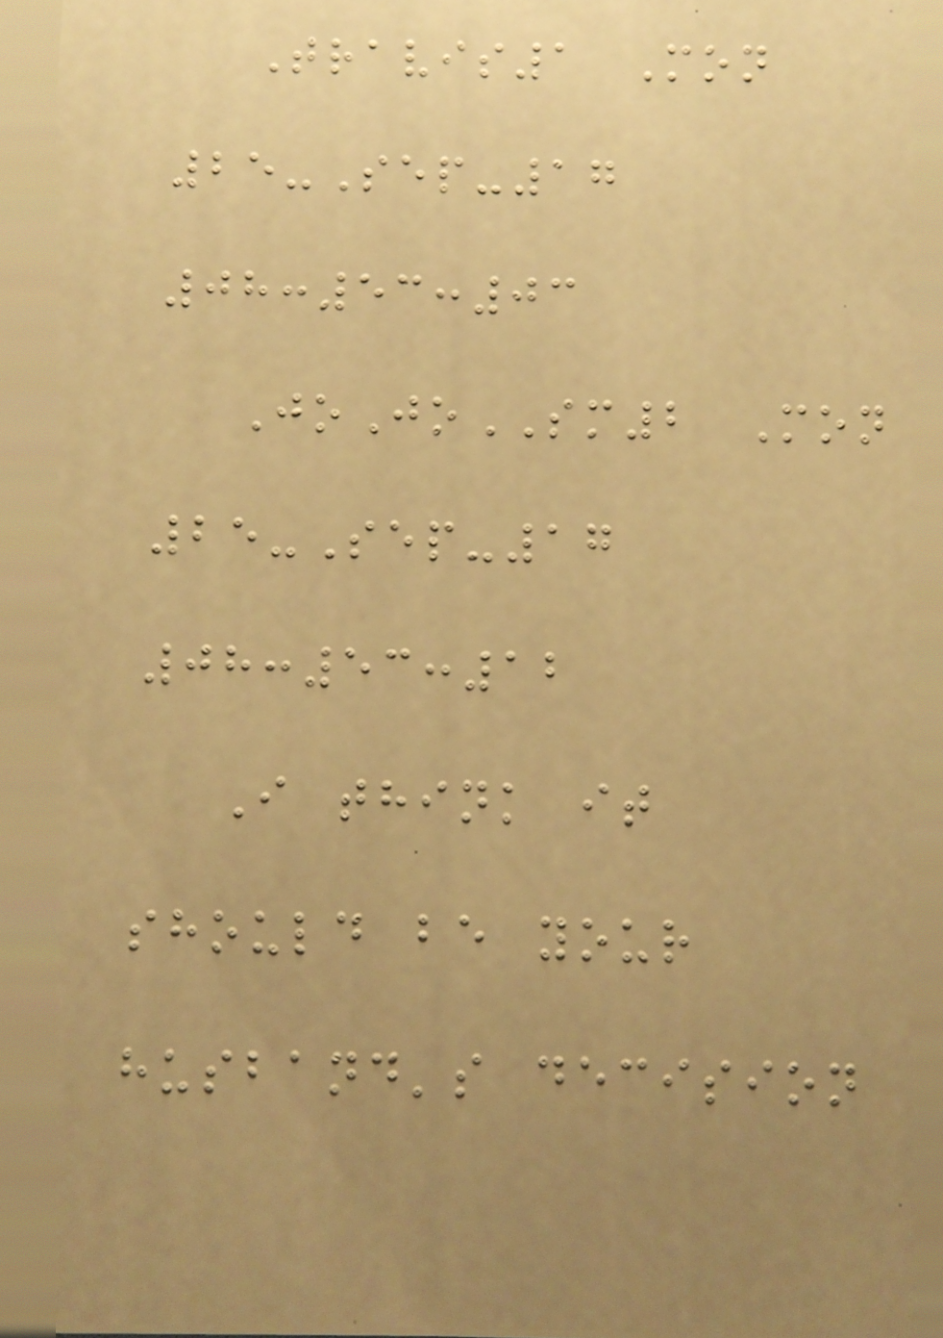Travis1 Mon
25-Sep-17
08:53:03
JoJoSM2 Mon
25-Sep-17
08:53:12
I think it
should be your
husband's decision
